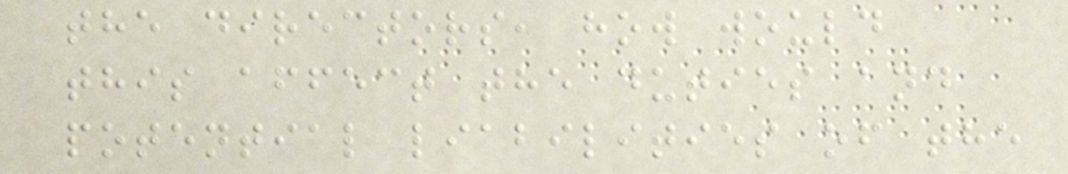the directors, how would
this affect the duties and
potential liabilities of the
